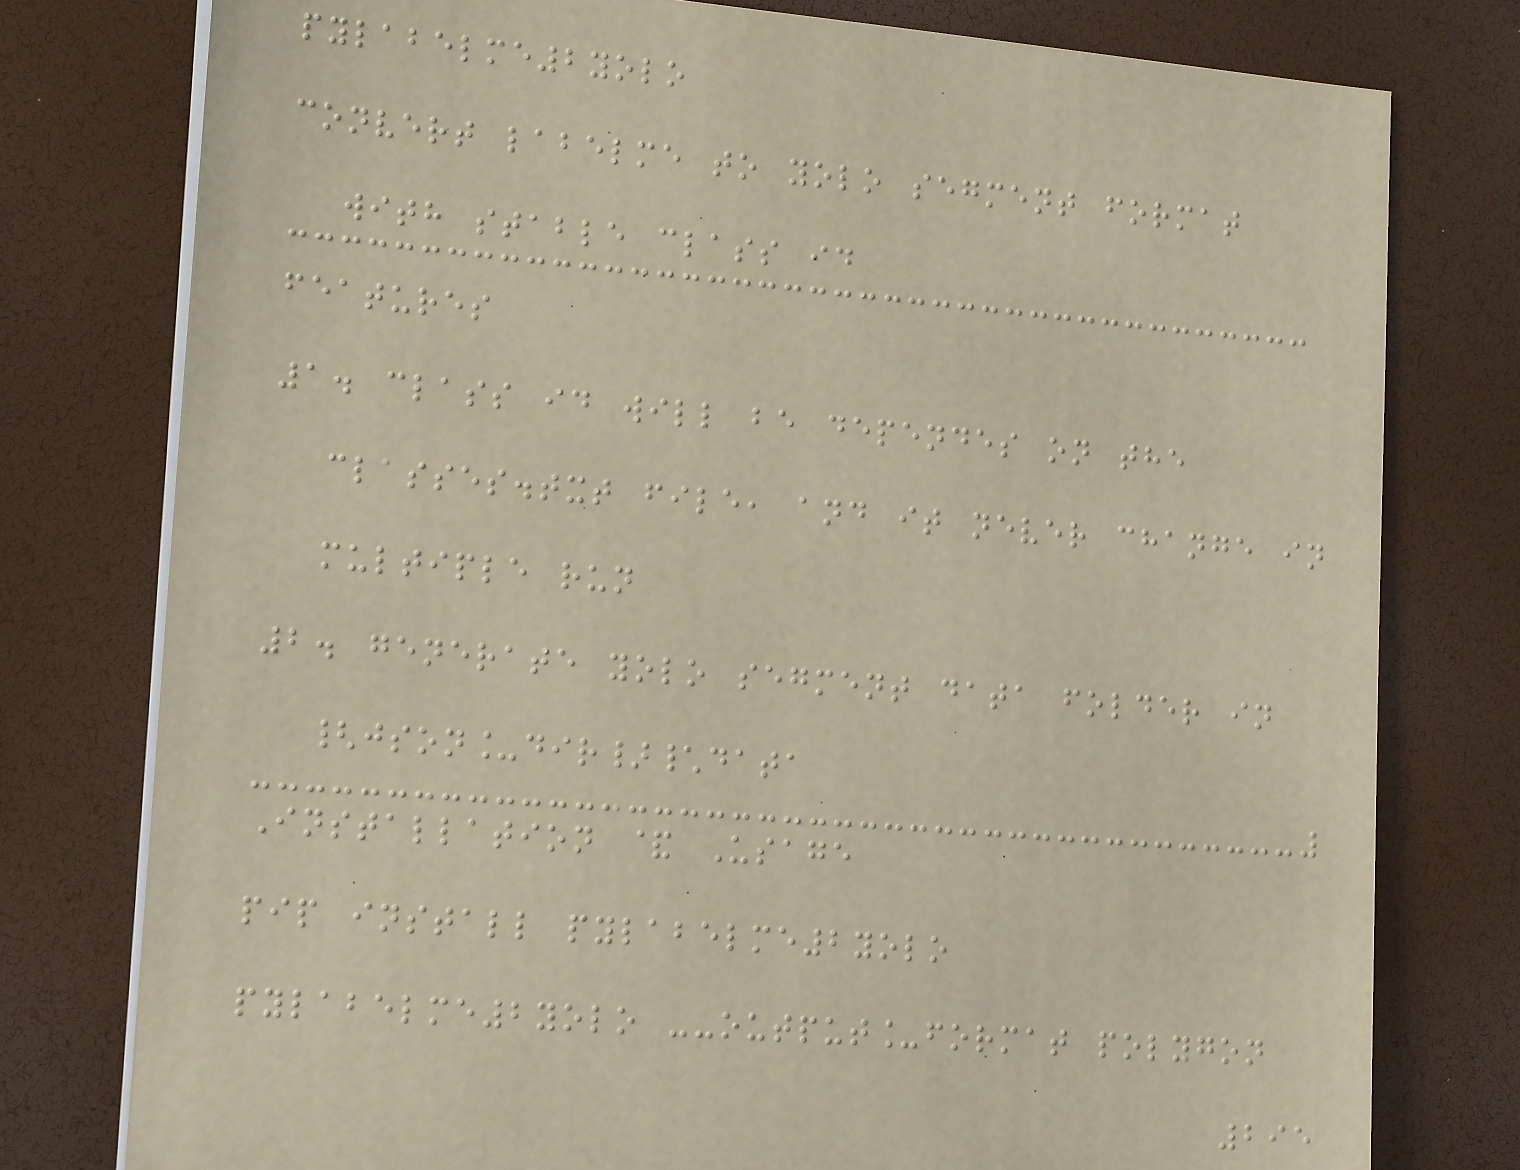pylabelme2yolo
convert labelme to yolo segment format
with stable class id
features
1. class id will be dependes on the
classes.txt file, and it never change in
multiple run
2. generate yolo segment data folder in
{json_dir}\data
Installation & Usage
pip install pylabelme2yolo
pylabelme2yolo --output_format polygon
295
